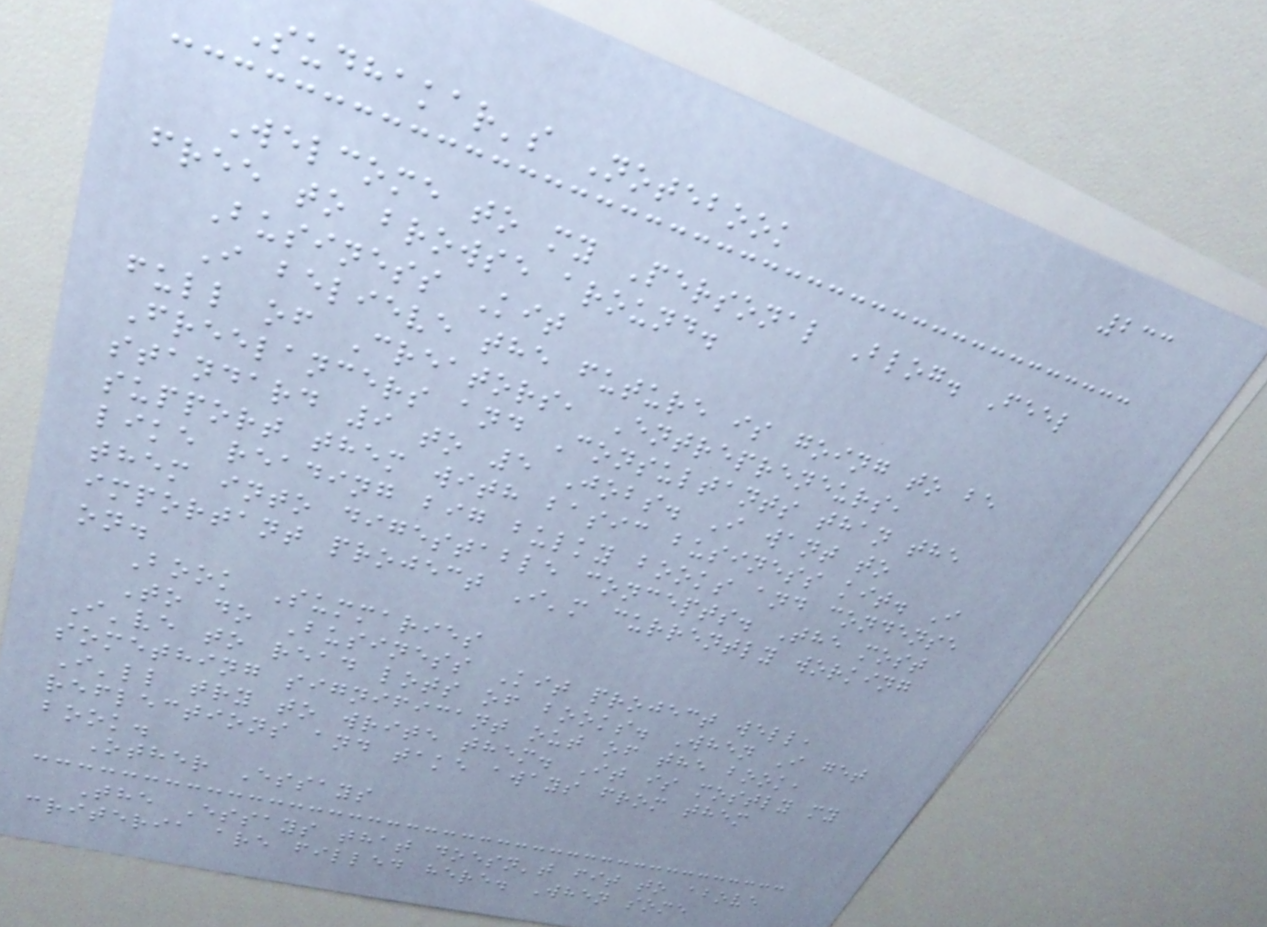233
Sudhakar's Notebook
Welcome to my Personal Blog. Feel
free to browse around.
Business Kit
I believe the future is going to be
full of Creators, Entrepreneurs,
Freelancers and Consultants than the
standard 9 to 5 Jobs. I want to
support them with basic business kit. I
like reading big bulky books and condense
them into digestable concepts. The most
important project I'm currently working
on.
Book Summaries
To do Business Kit project well,
I've to read lots of books. When I get
something significant out of the book,
I'll try to write them. It is mostly my
reflections and take aways from them
book.
Other Essays
The Essays that doesn't fit to above
criteria are filled here. When some
